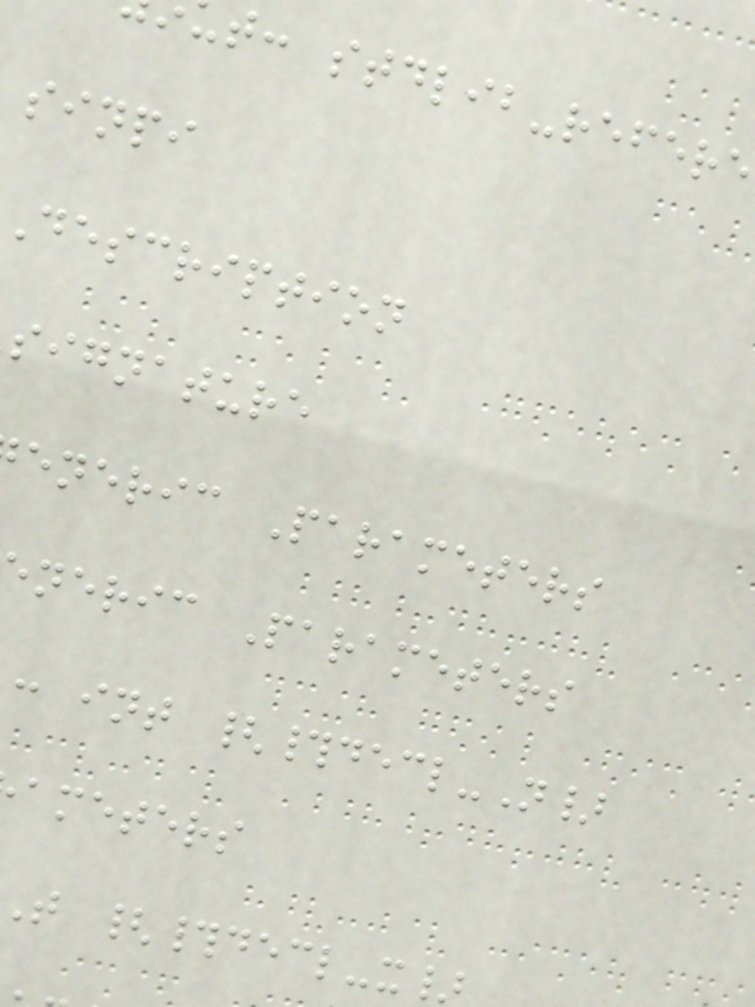t: stdlib-refere
sinpi
description
signature
eneric Parameters
neric Parameters
: int {#decl-N}
ameters
t {#decl-x}
